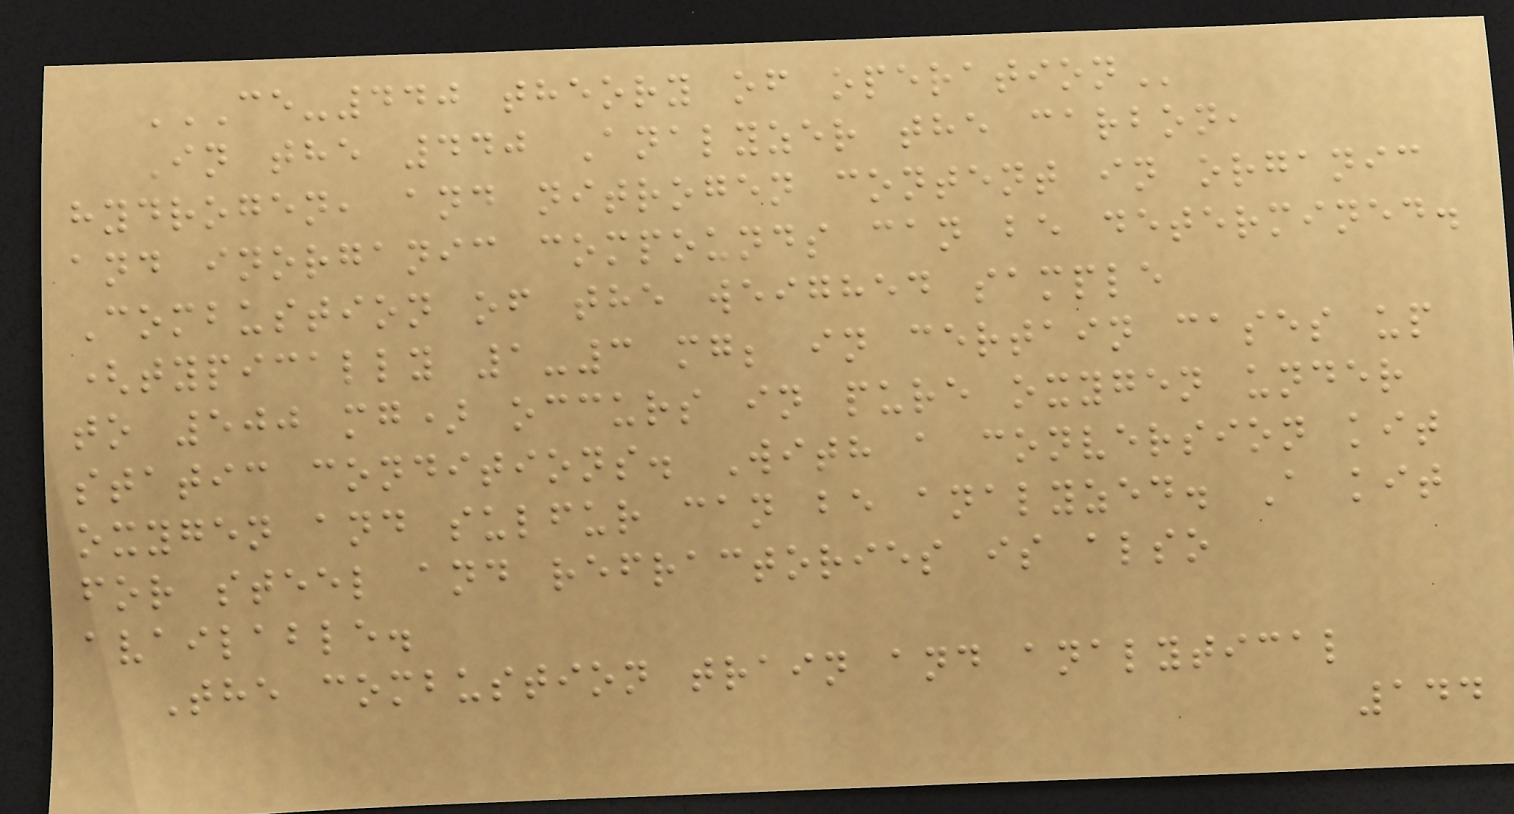CE-440 THEORY OF OPERATION
In the 440 Analyzer the carbon,
hydrogen, and nitrogen content in organic
and inorganic compounds can be determined.
Combustion of the weighed sample
(typically 1-3 mg; in certain cases up
to 500 mg) occurs in pure oxygen under
static conditions. With a conversion kit
oxygen and sulfur can be analyzed. A kit
for steel and refractories is also
available.
The combustion train and analytical
144
